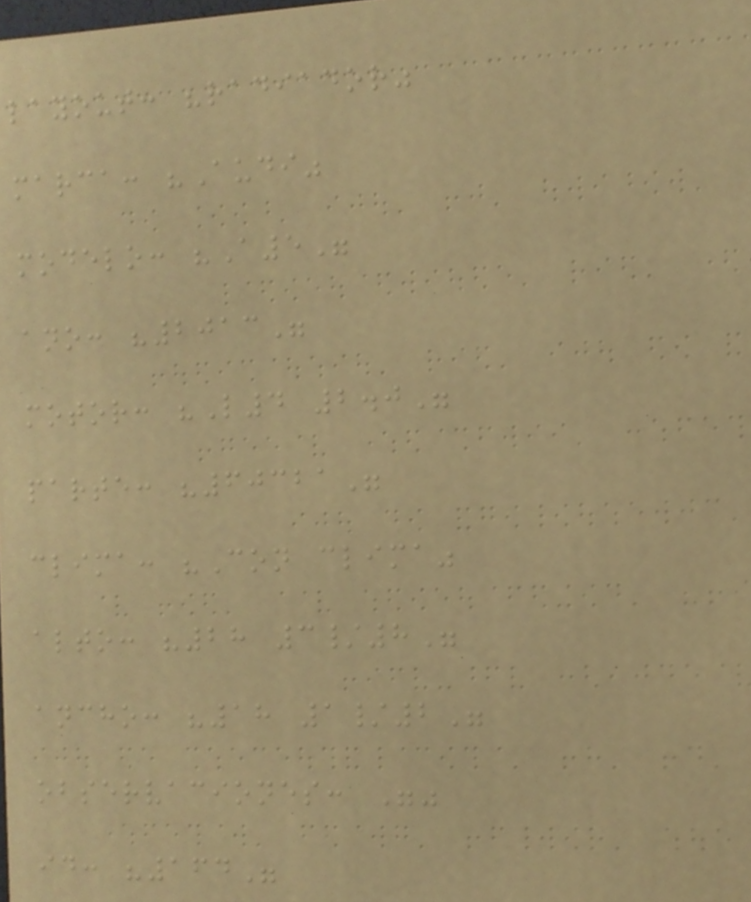layout: "radiador"
marca: "Audi"
modelo: "A5"
ano: "2013"
motor: "L4 2.0"
parte: "60321"
clima: "Con clima"
alto: "28 3/8"
ancho: "18 1/2"
observaciones: ""
id: "164"
